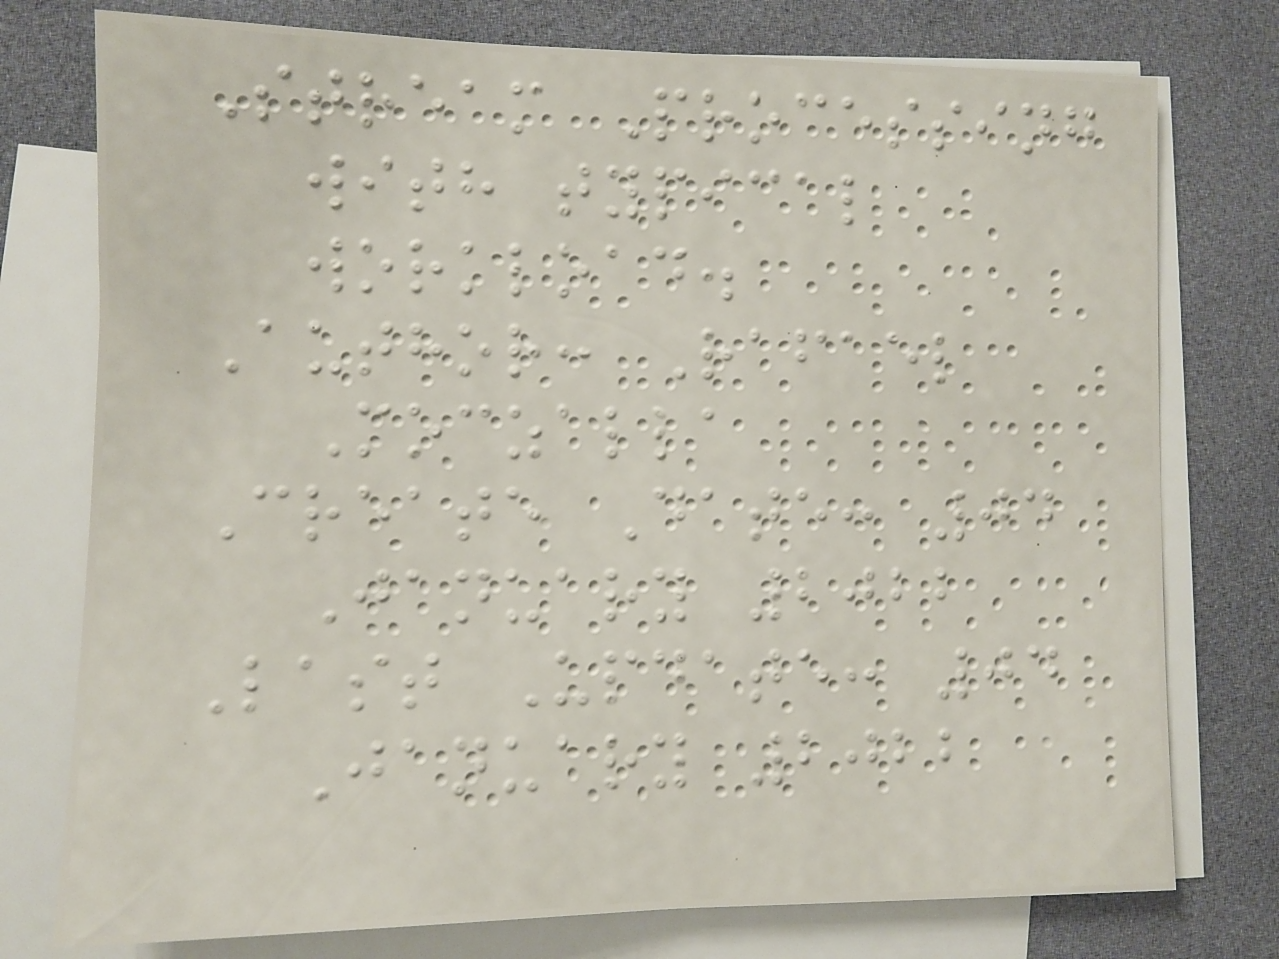Stream Processing
with typical
workload.
Author: Rafael
Moczalla
Create Date: 04
January 2022
Last Update: 04
January 2022
